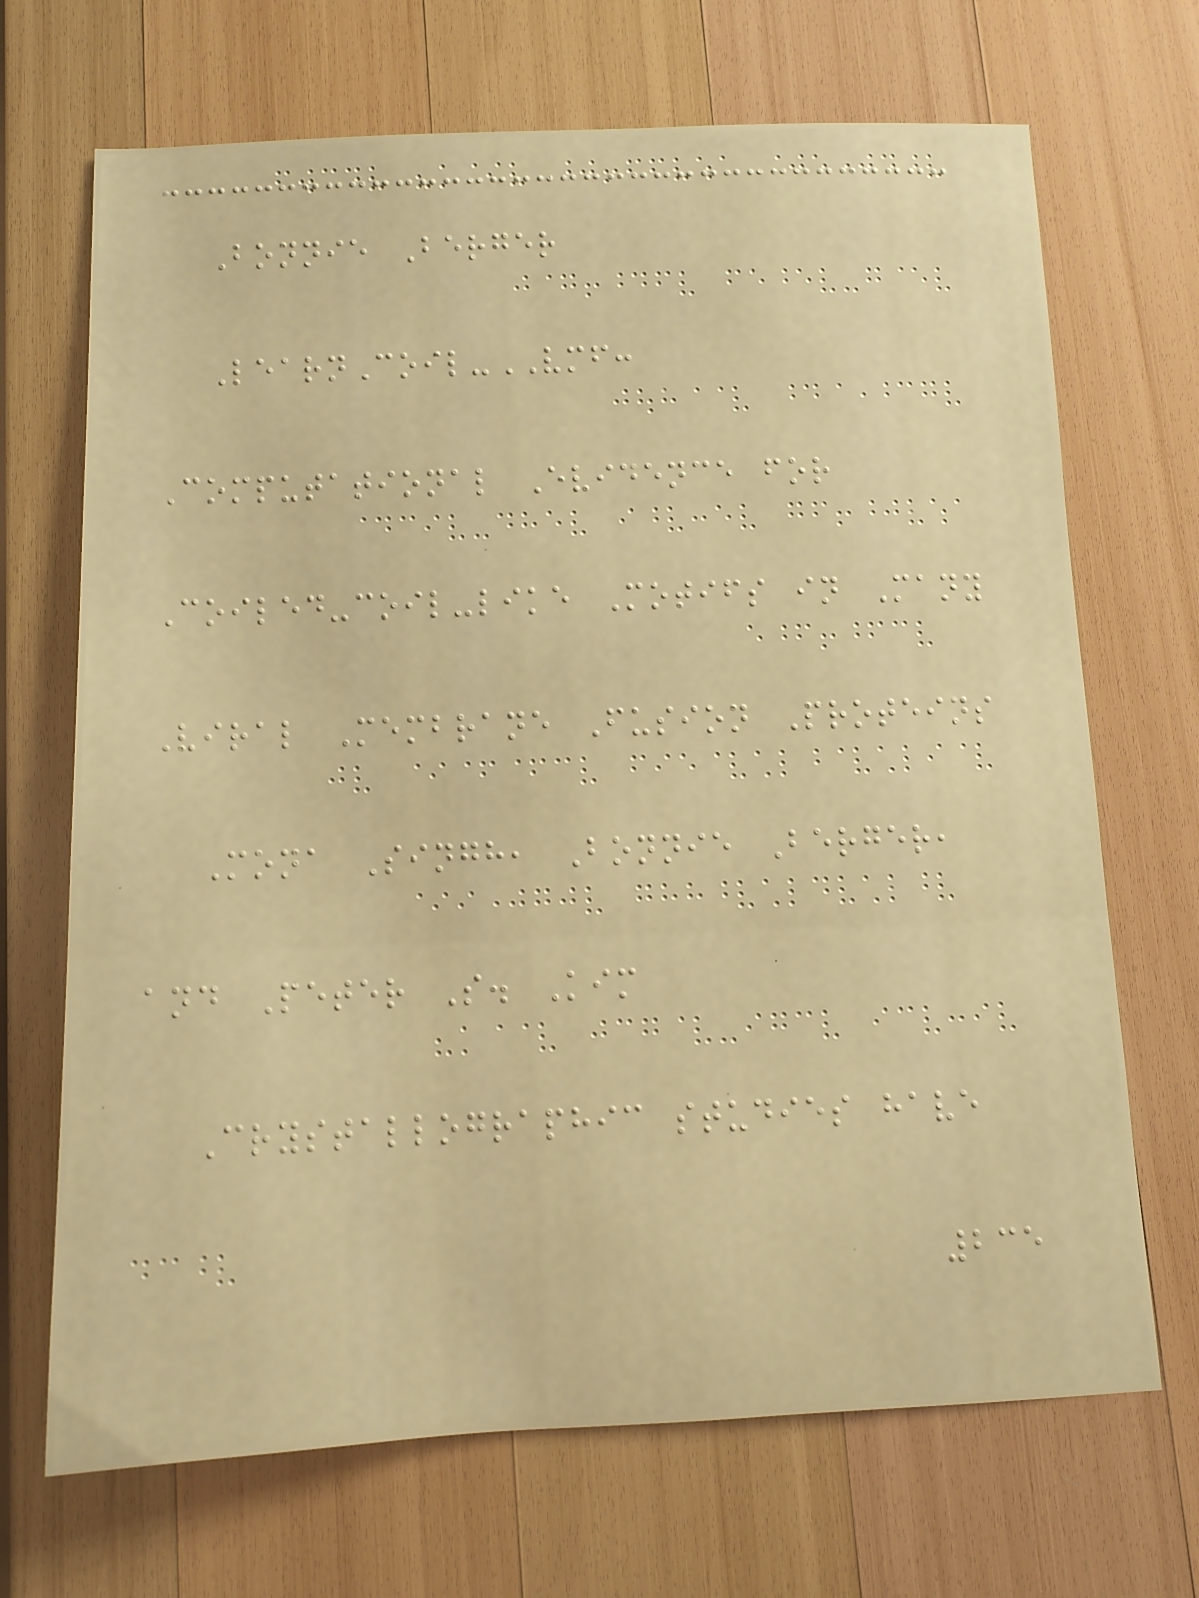Bonnie Berger
LearnCoil-VMF:
Computational Evidence for
Coiled-coil-like Motifs in Many
Viral Membrane Fusion Proteins
Mona Singh, Bonnie Berger,
and Peter S. Kim
Crystallographic studies have
235
